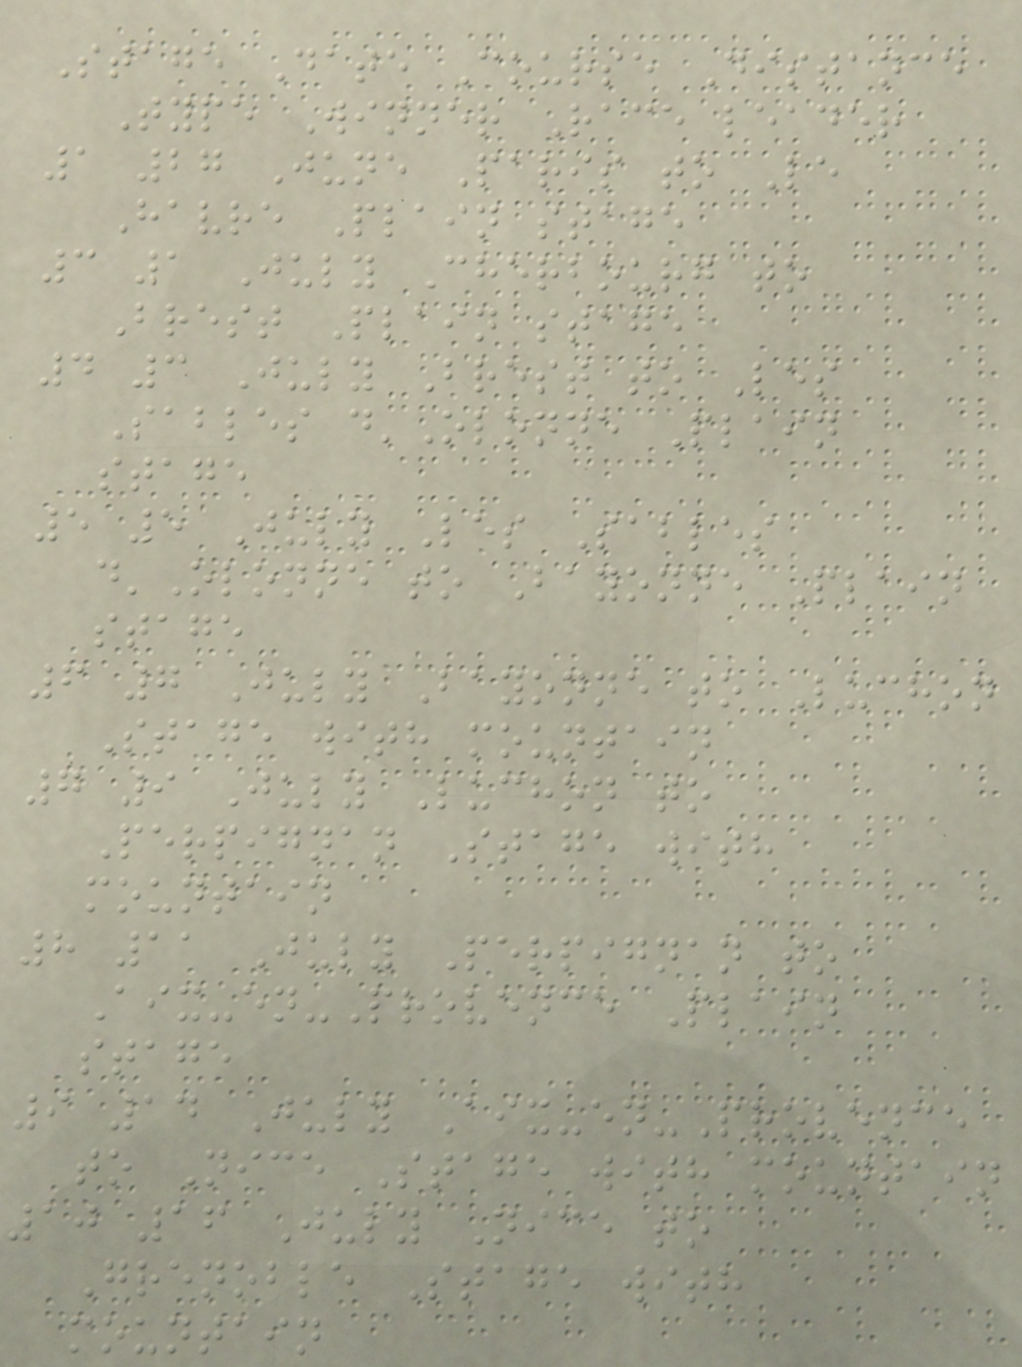Stage Date Course Distance
Type Winner Race leader
1 27 June Paris to Le
Havre Plain stage
3 1 July Cherbourg to
Brest Plain stage
4 3 July Brest to Les
Sables d'Olonne Plain
stage
5 5 July Les Sables
d'Olonne to Bayonne Plain
stage
6 7 July Bayonne to Luchon
Stage with mountain
7 9 July Luchon to
Perpignan Stage with
mountain
8 11 July Perpignan to
Aix-en-Provence Plain
stage
9 14 July Aix-en-Provence
to Nice Stage with mountain
10 16 July Nice to
Grenoble Stage with
mountain
